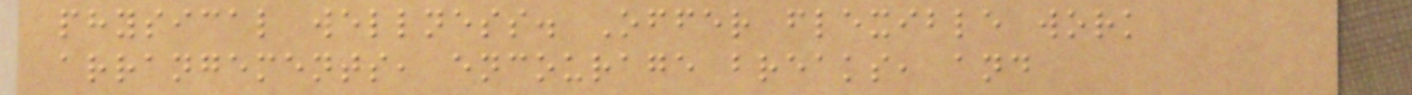physical wellness. Offer flexible work
arrangements, encourage breaks, and
